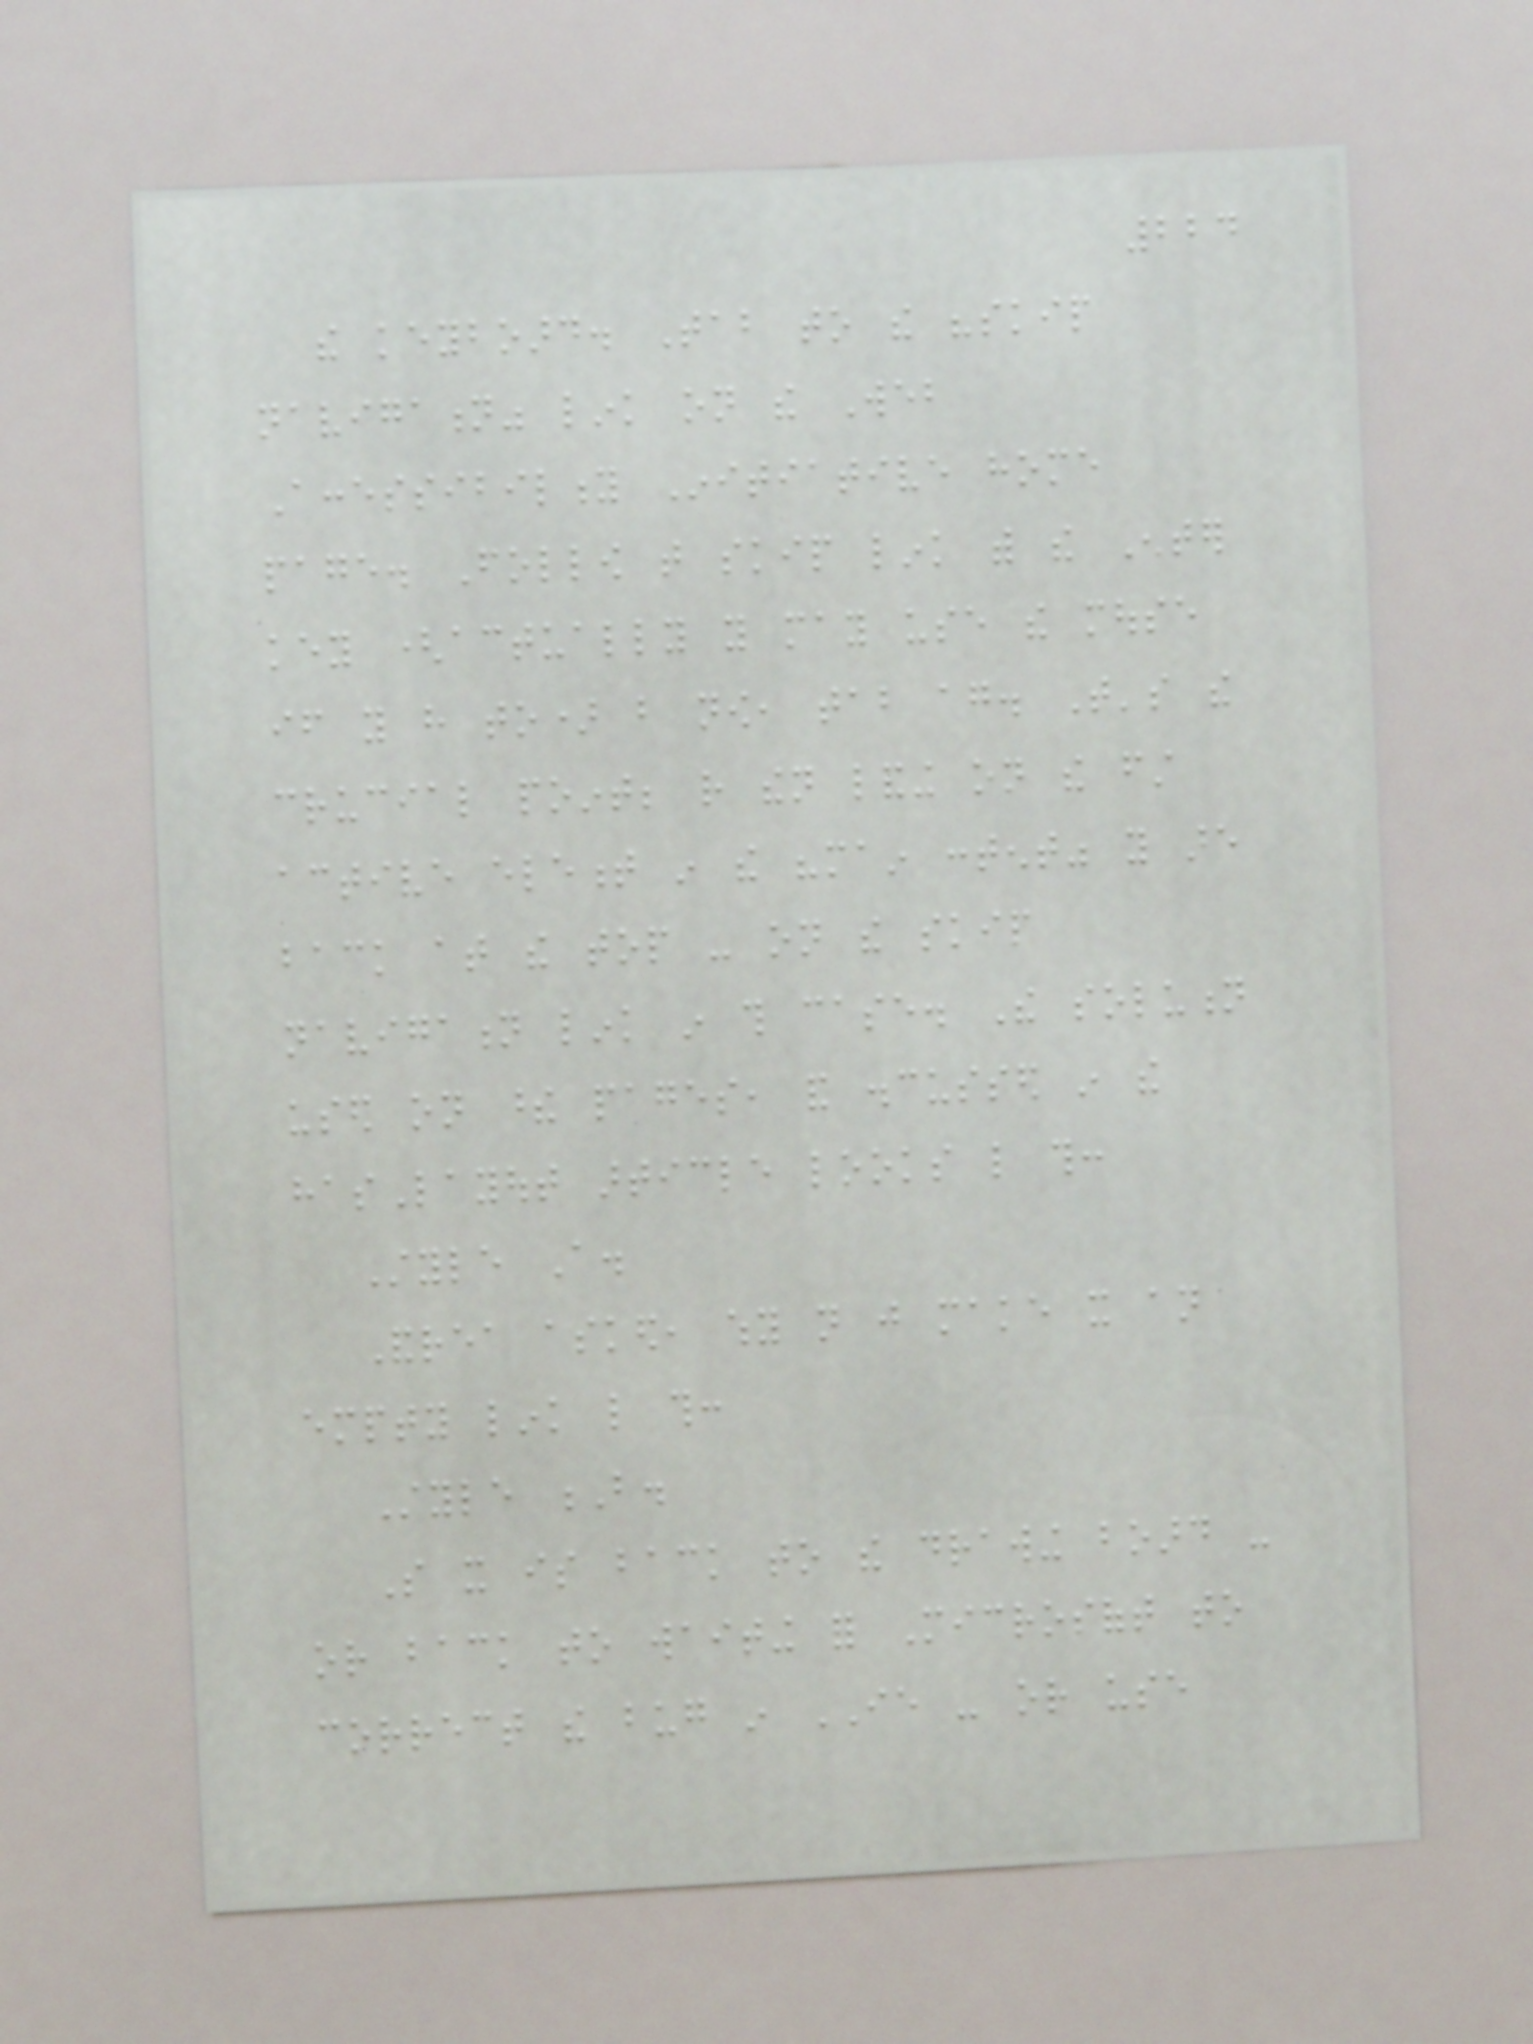224
the keyboard. Tab to the "skip
navigation" link on the Web
Accessibility Initiative home
page. Follow that skip link with the Enter
key (actually you may use the mouse
if you have to) but now, tab again. That's the
crucial point; rather then landing on the first
active element in the "main content" you are
back at the top - on the skip
navigation link in this case. The solution
used on these pages, and discussed in the
hasLayout article looks like this:
Style A.
Andrea asked, why not just make it an
empty link like this:
Style B.
So it is back to the drawing board -
or back to waiting for Microsoft to
correct the bug in IE - or use
